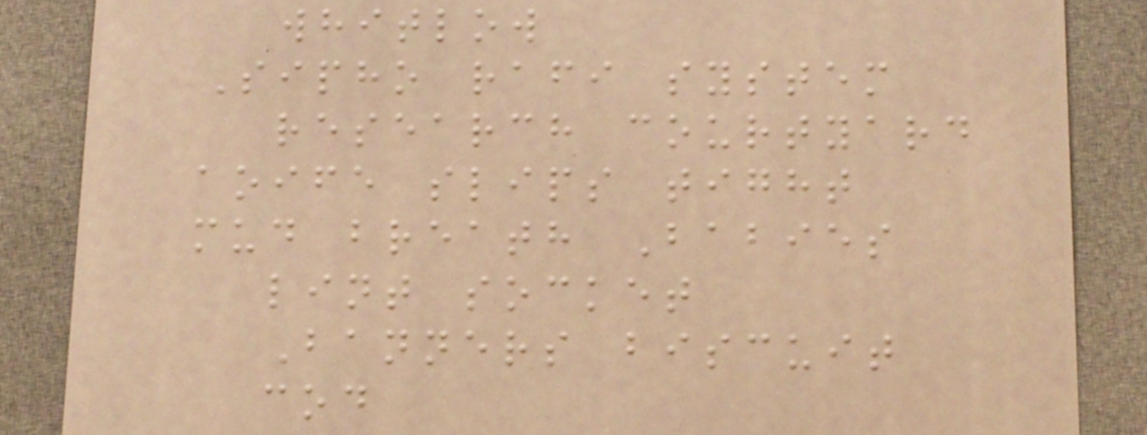whitlow
Sipho rafi system
research courtyard
aoife slips tight
mud breath Babies
lint socket
Banners biscuit
cod
